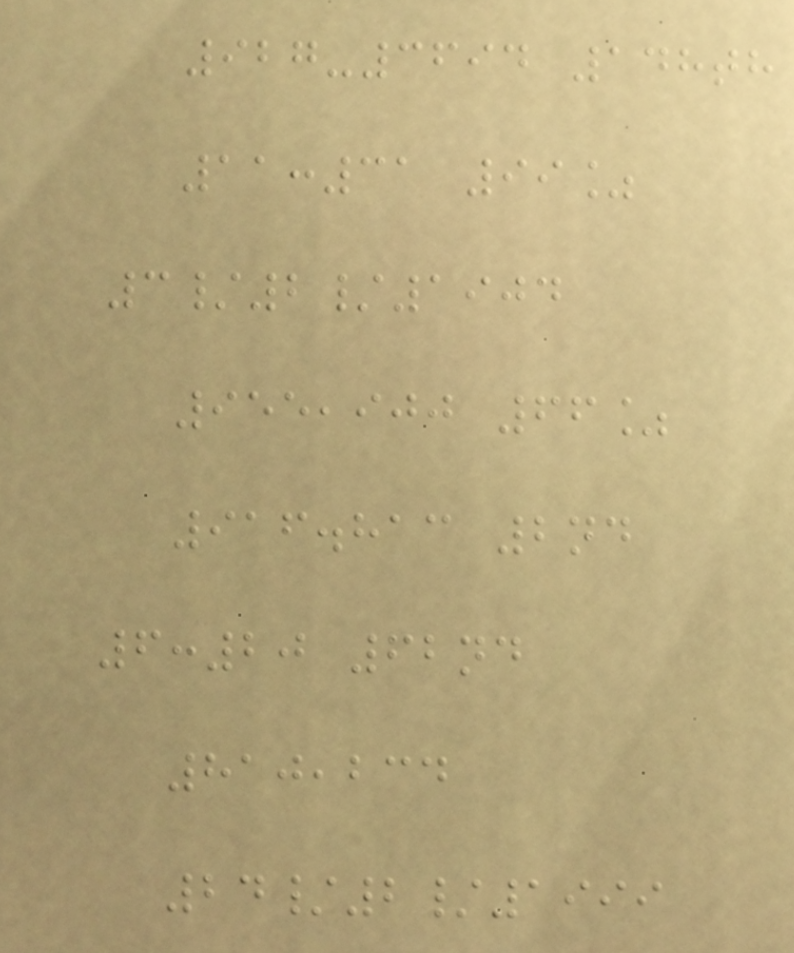927-3694 148th
11:31 99%
3/2/1904
955,900 66%
916.813 2nd
6:20 62nd
810,234
24/2/1999
